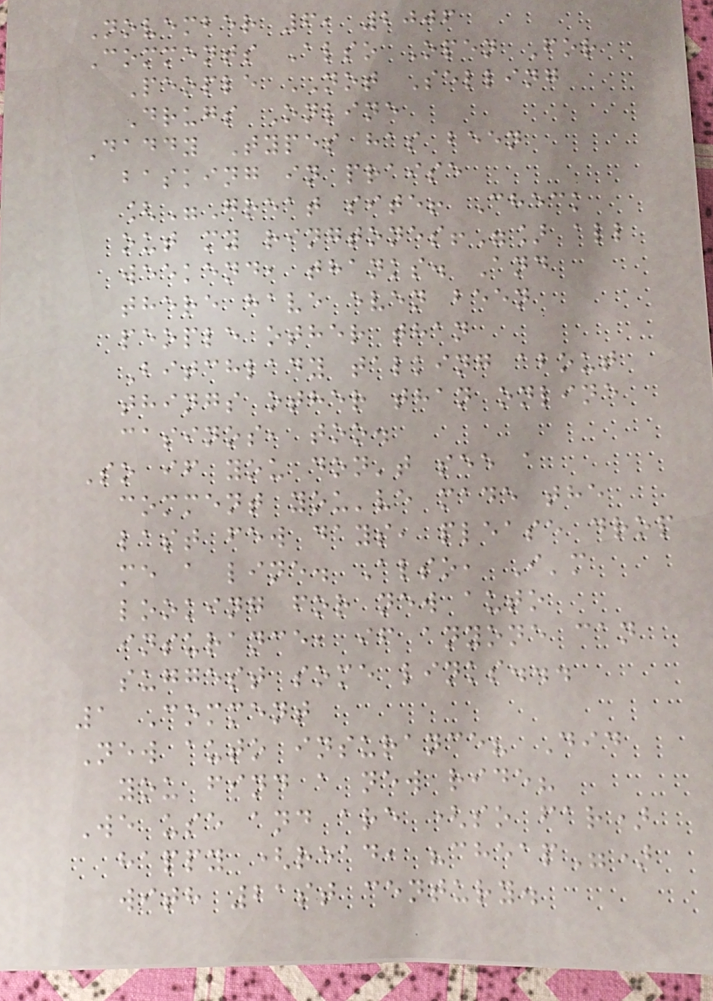November 6, 2006
Comments Also Open For
People NOT Selling
Drugs Online
Daddy Types has been
basking in praise
["Great site! Check
out my ringtones!"] all
weekend, thanks. And
there have even been
people other than
Bitchlady talking about
things other than online
casinos, too.
So if you don't see a
comment you've made the
last few days, please drop
me a line. Also, I'm
looking for new auto
insurance, if anyone can
suggest some links...
1 Comment
New auto insurance? Did
you find a new ride?
We use and are (so far)
happy (read, "cheap")
with 21st century.
